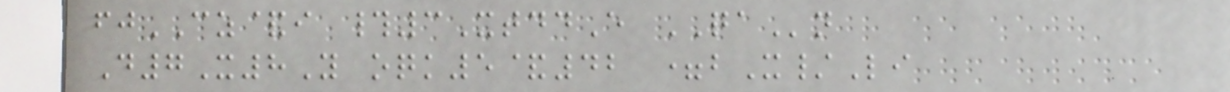fjCZ&i #3XtddE QAn
D7X8Y oqk5&42 =bX/Li
